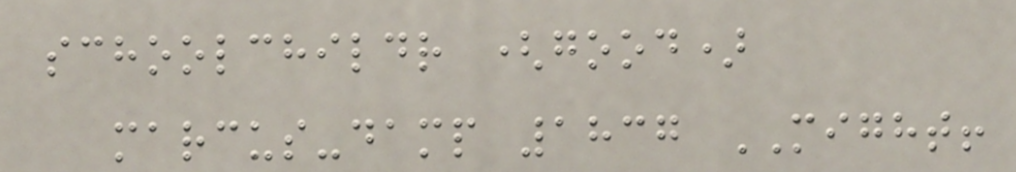schoolchildr (good)
marcus-damp 1837 MIGHT!
